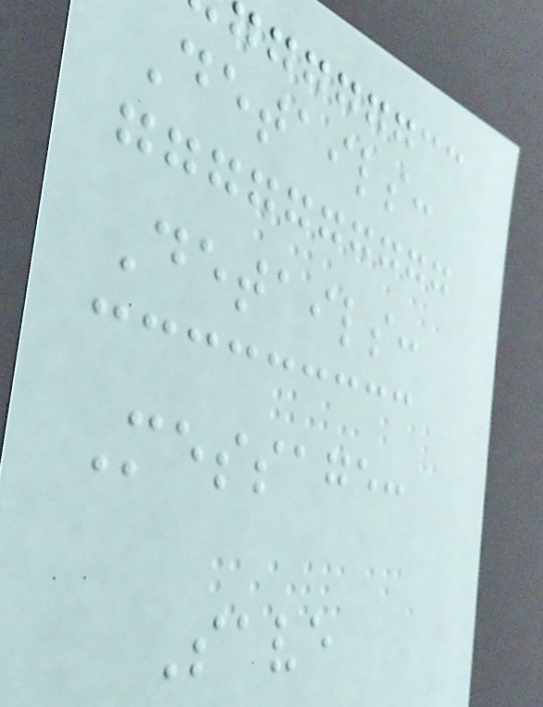Details:
Details:
Message:
Save
